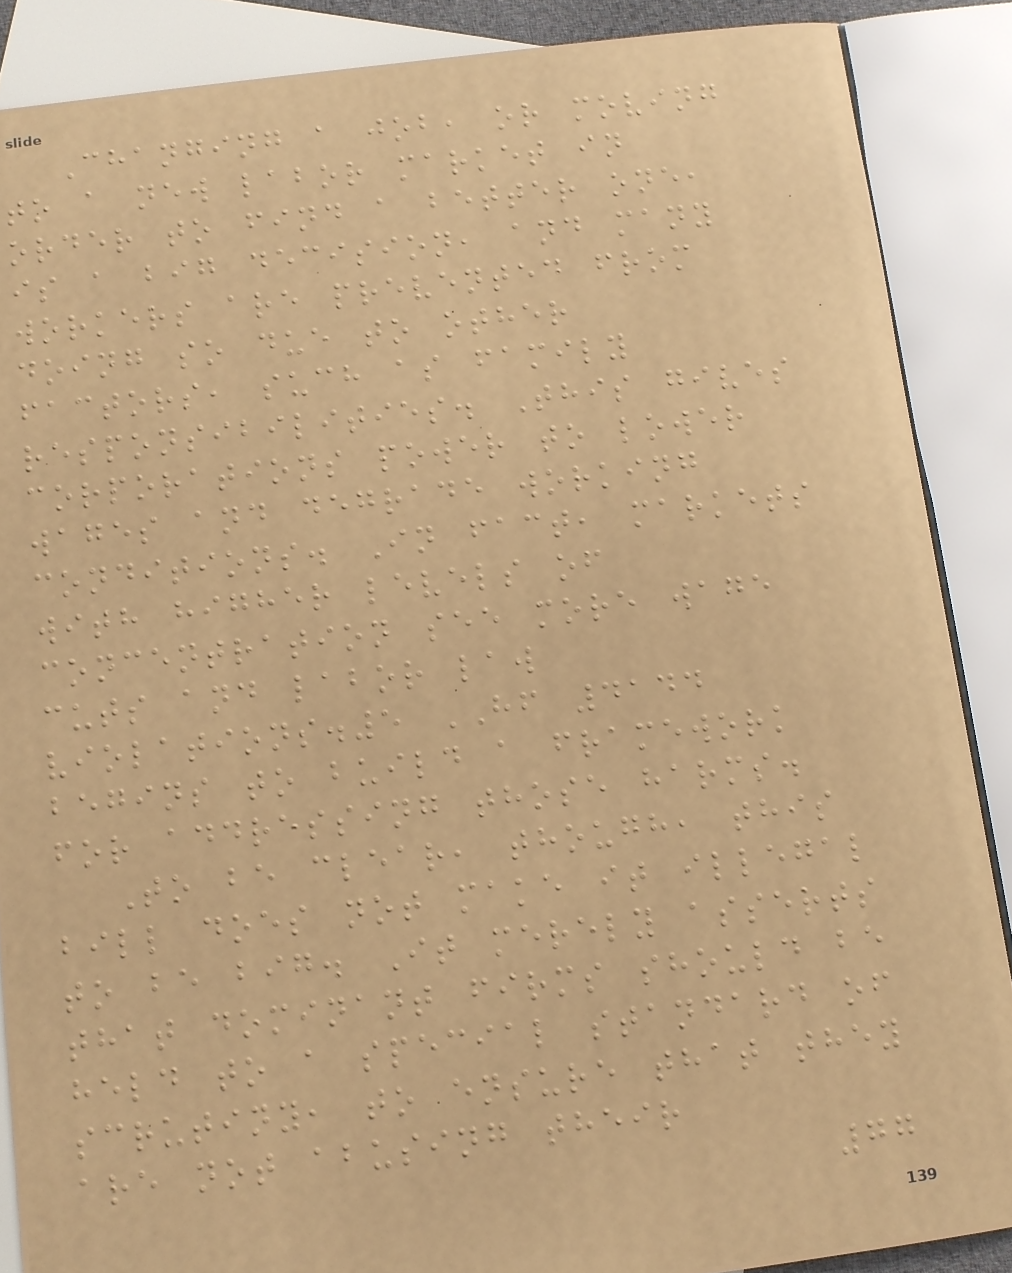Changing a job, or moving
to a new labor market in
order to find a better one,
is a big decision, and many
workers are prevented from
doing so due to other
factors, such as family
responsibilities. This gives
corporations power to lower
wages and degrade working
conditions. In fact, markets
with higher levels of
concentration see more wage
cuts and labor law
violations.5 HF 4144
begins to build a framework
for addressing those harms.
To be clear, though, this
bill does not make it illegal
to be big. It merely asserts
that dominant firms should be
held to a special standard of
scrutiny, to ensure that they
are not abusing their
77
